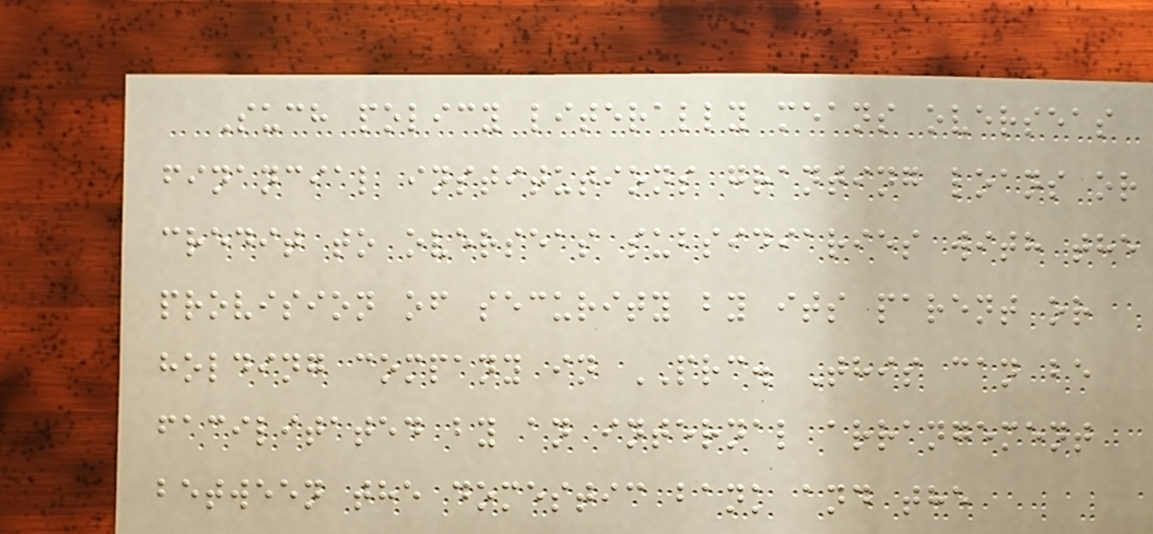Such policy literally means overseas
financial institutions granting loans or
credit to overseas subsidiaries with the
provision of security by its parent or
holding company in PRC. This can be
facilitated by an internal arrangement
between the domestic bank and the
